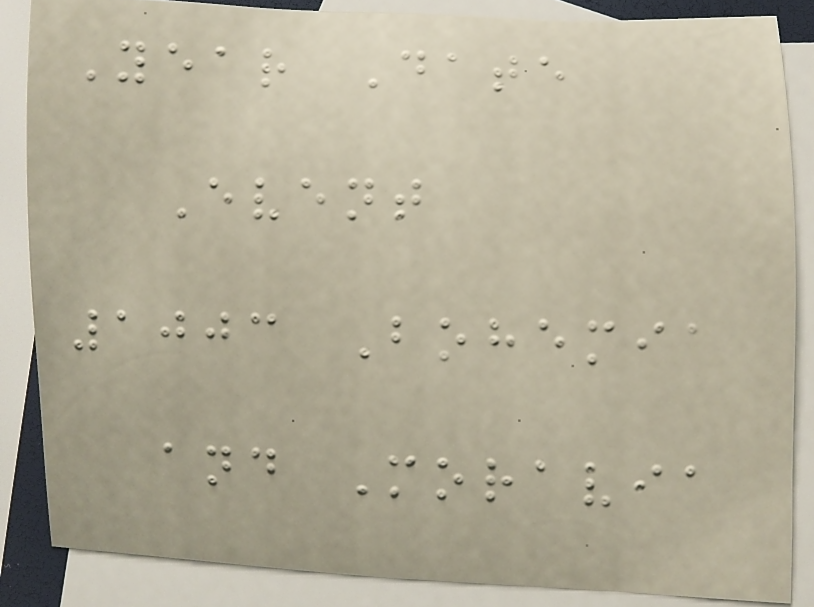Year Date
Event
1003 Bohemia
and Moravia
